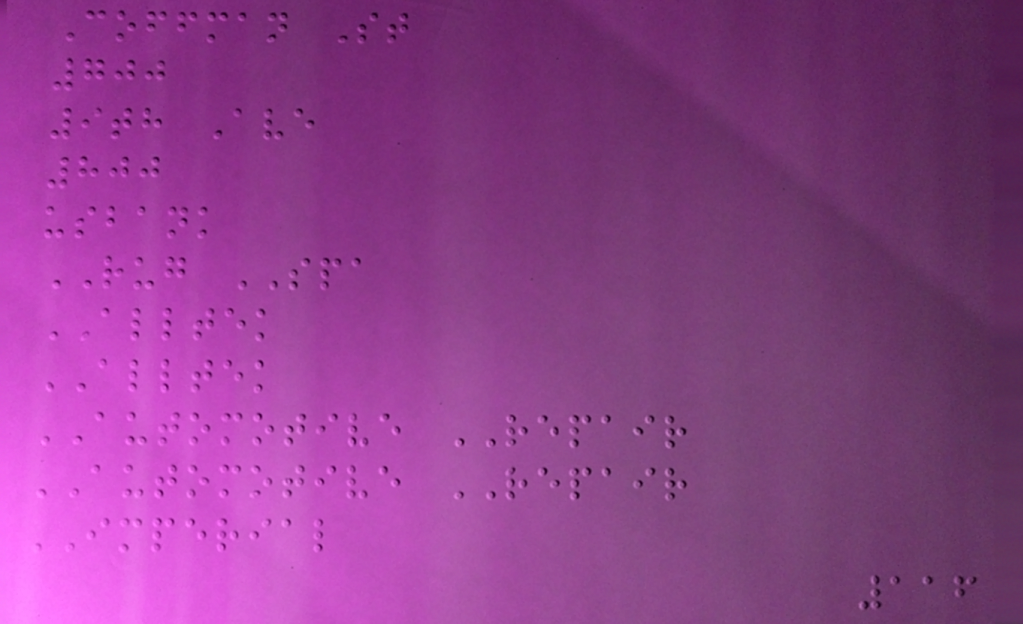Coffman St
700
9th Ave
800
usbank
RUG SPA
ALLTEK
ALLTEK
AUTOMOTIVE REPAIR
AUTOMOTIVE REPAIR
IMPERIAL
116
